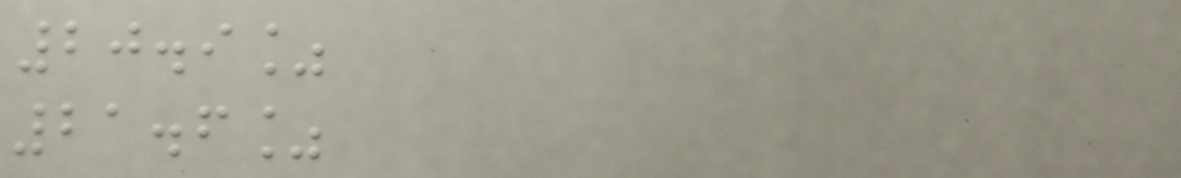20.9%
21.6%
